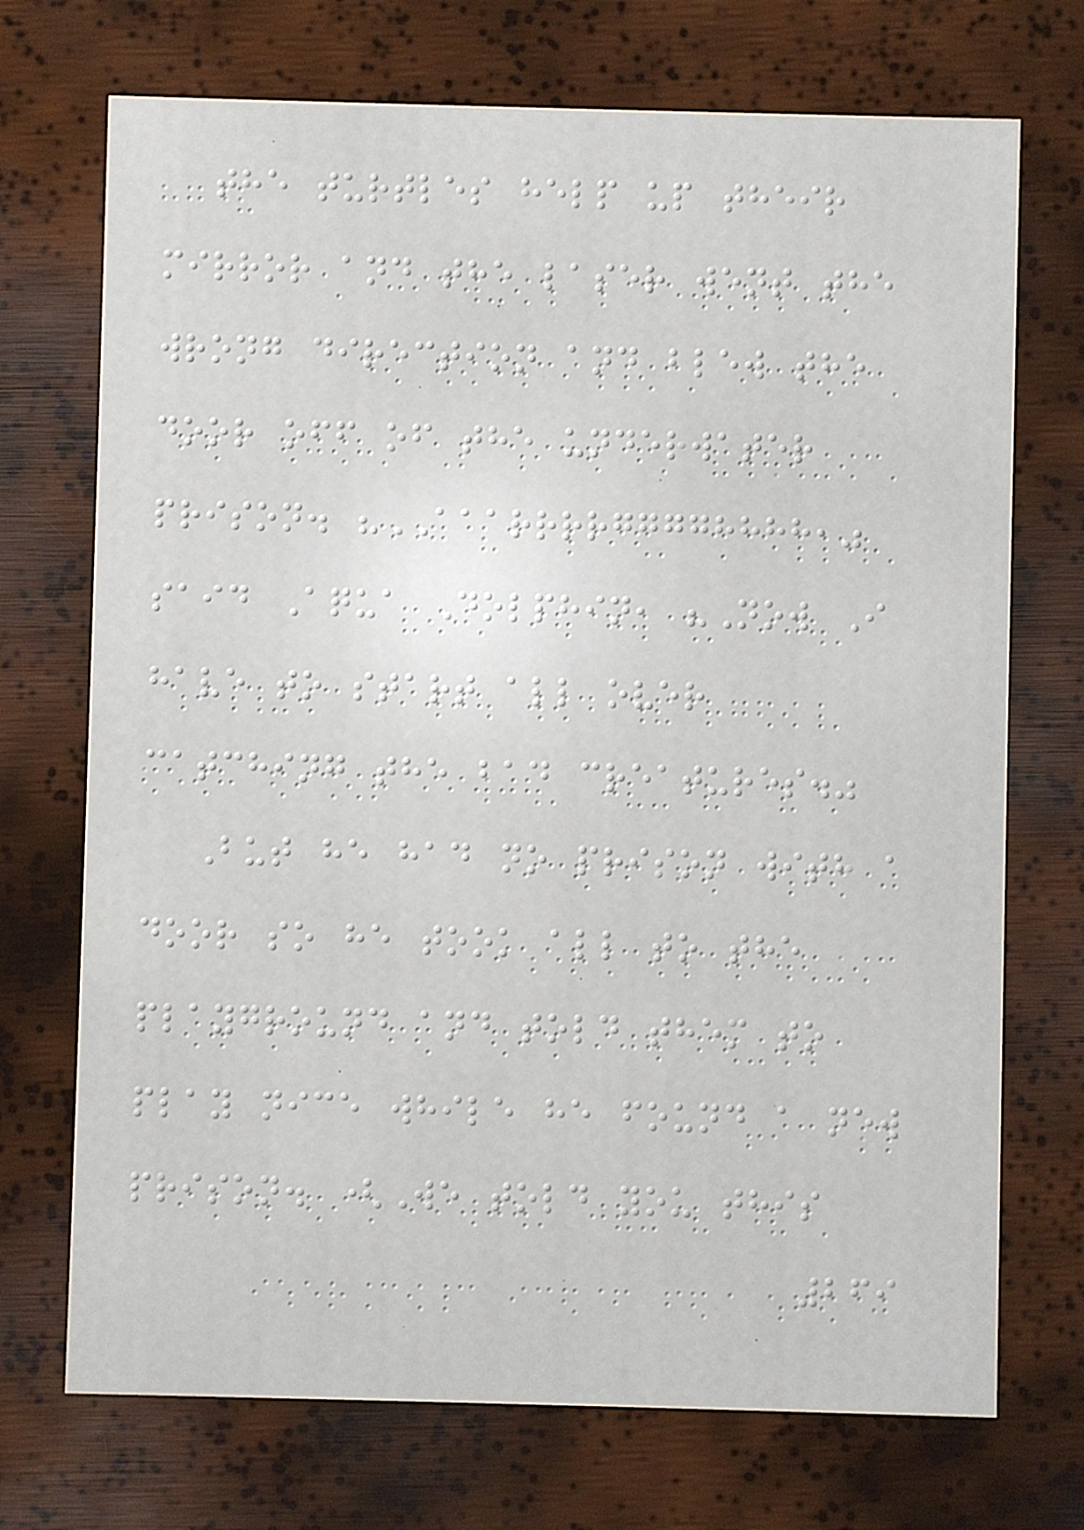the turtles help up their
mirror and the laser went the
wrong direction and blew the
door off of the underwater
prison. "AAARRRRGGGGHHHH,"
said Aqua Dolphin, "Now I
have to start all over
catching the bad creatures."
But he had no prison with a
door so he took all to the
playground and told them to
play nice while he found a new
prison. (We told you this
269
